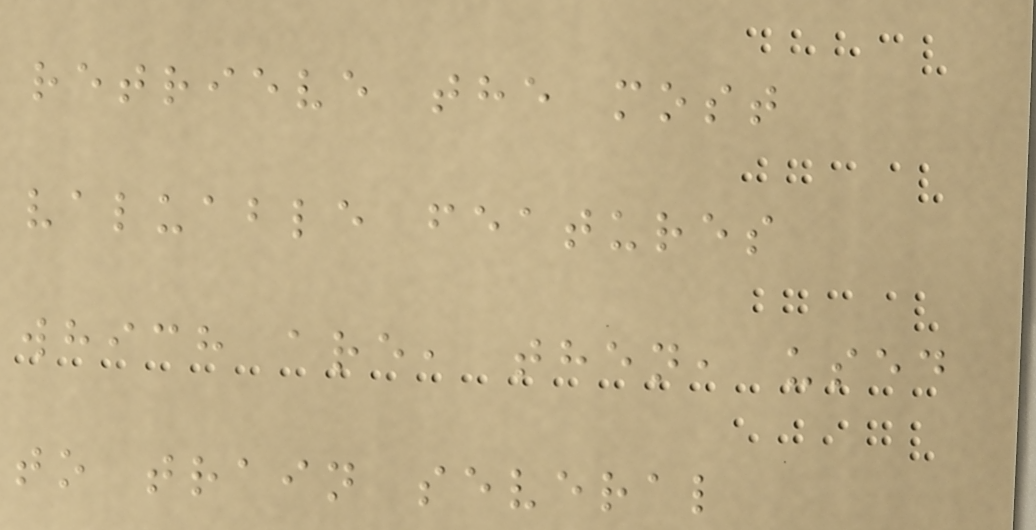retrieve the most
valuable features
which are, then, used
to train several
